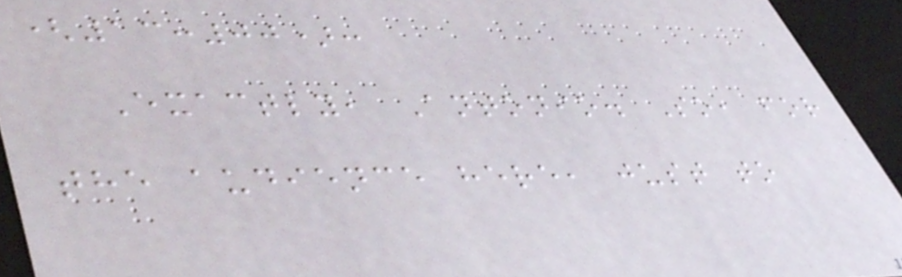(13:00):
Exactly, Antonio. So, for
the audience here, just to
